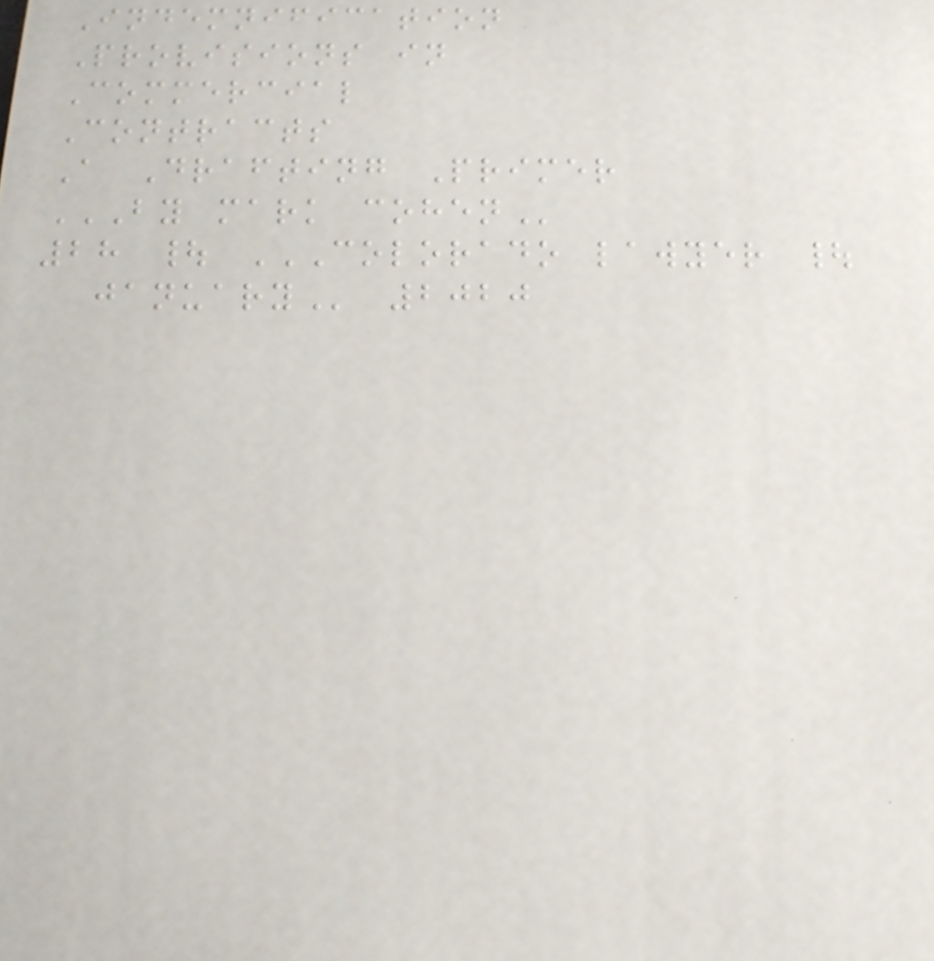Indemnification
Provisions in
Commercial
Contracts
A Drafting Primer
BY MARK COHEN
28 | COLORADO LAWYER |
JANUARY 2020
